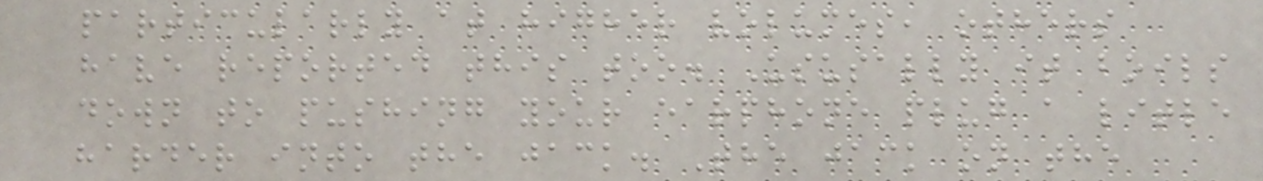particularly at higher volumes, others
have reported this too. Ususally it boils
down to pushing your earphone plug a litle
harder into the jack. The jack on the
